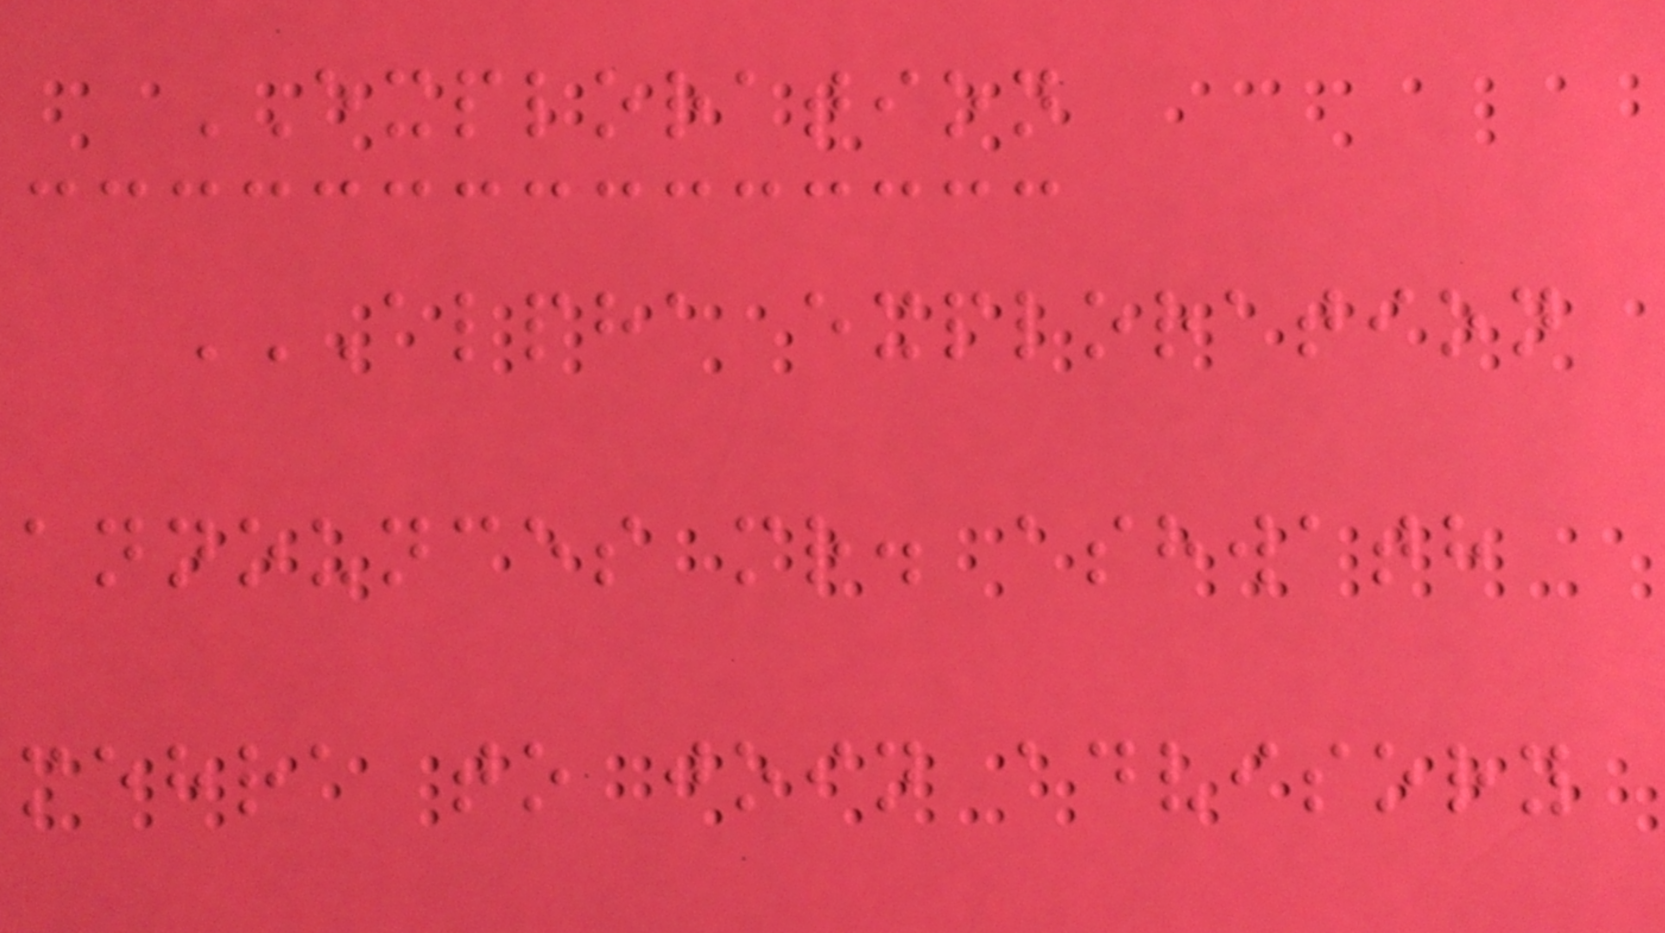EXPLORATION
ALPHA EXPLORATION
ANNOUNCES MR. ASHWATH
MEHRA TO JOIN ADVISORY
